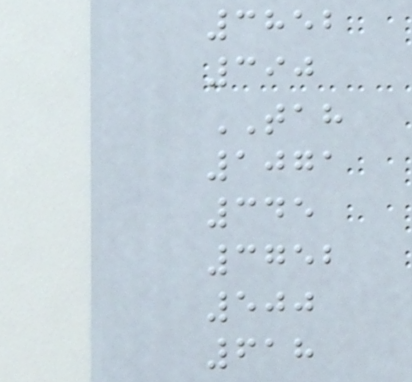3852
390
TAH
1071
345
3752
500
618
